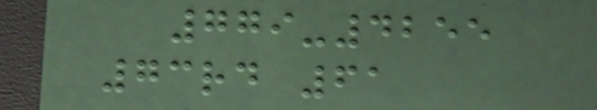779-4255
73rd 61
